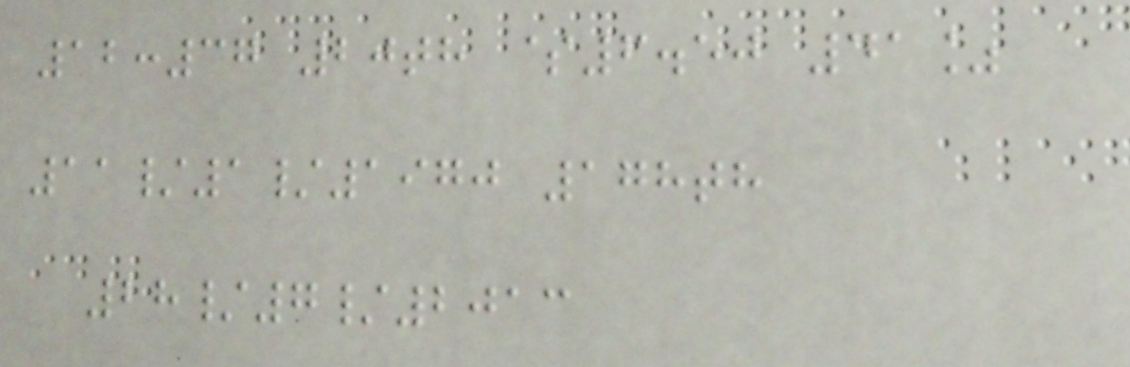12:37 20th $6.50 41%
11/1/1970 178th
28/7/2013
